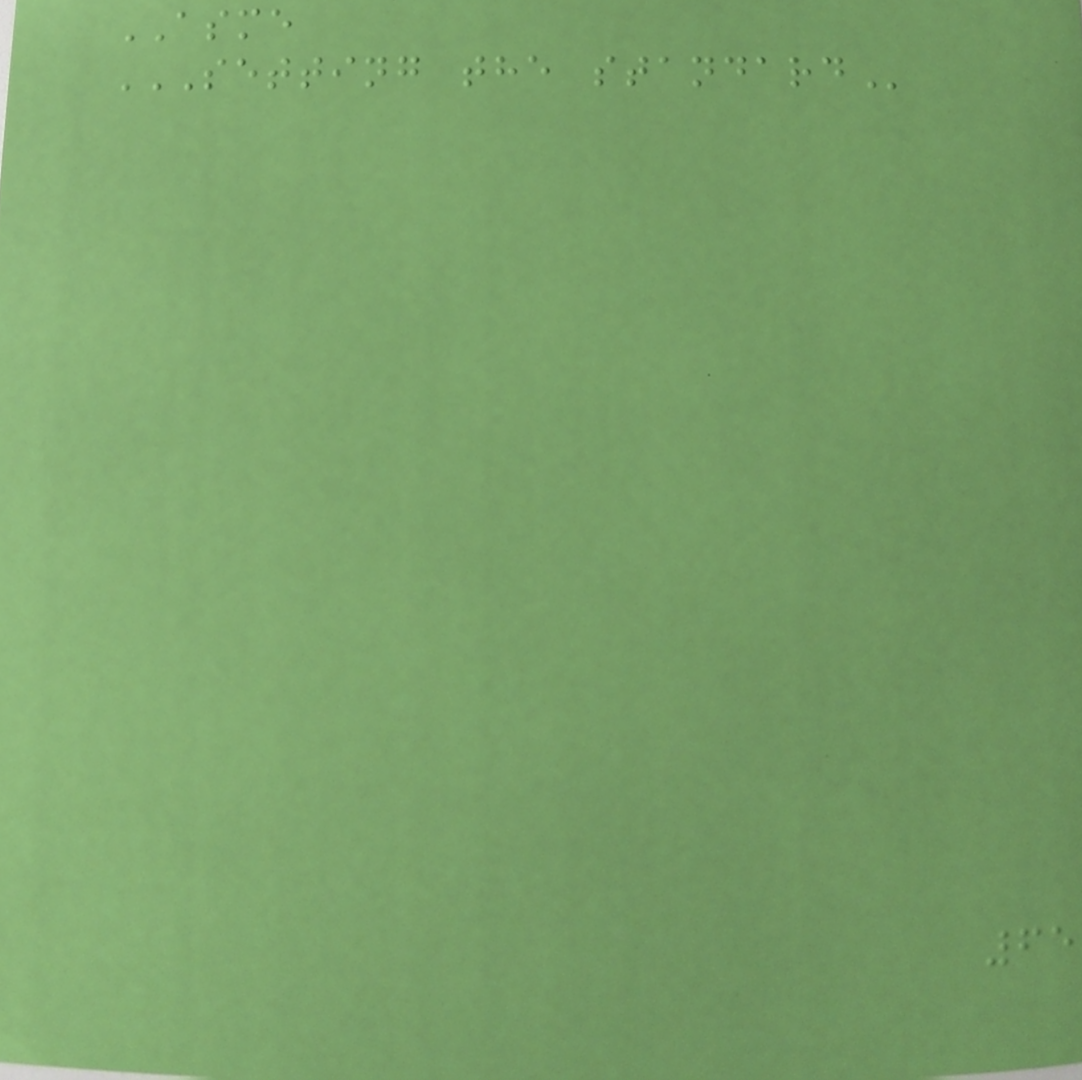ASME
SETTING THE STANDARD
65
